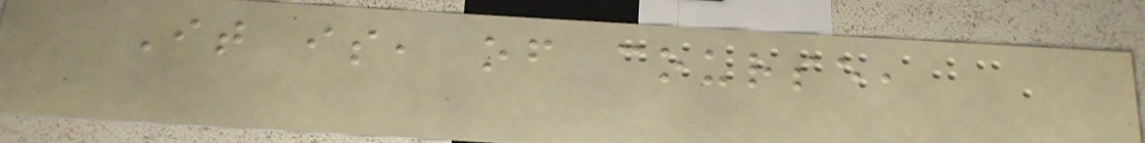It is, of course,
